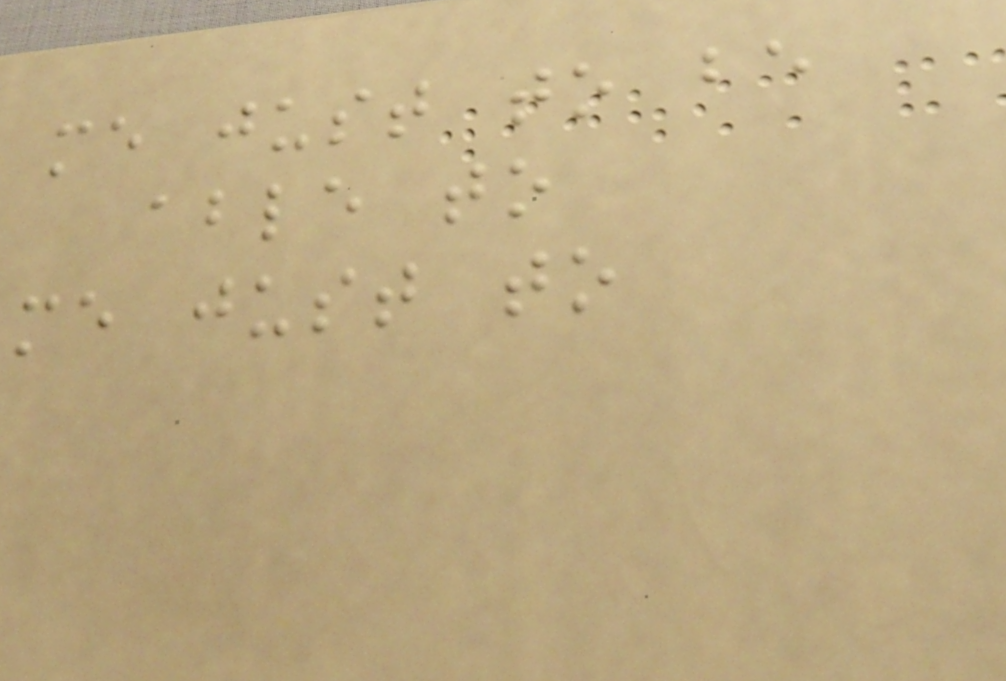me just to be
able to
me just to
